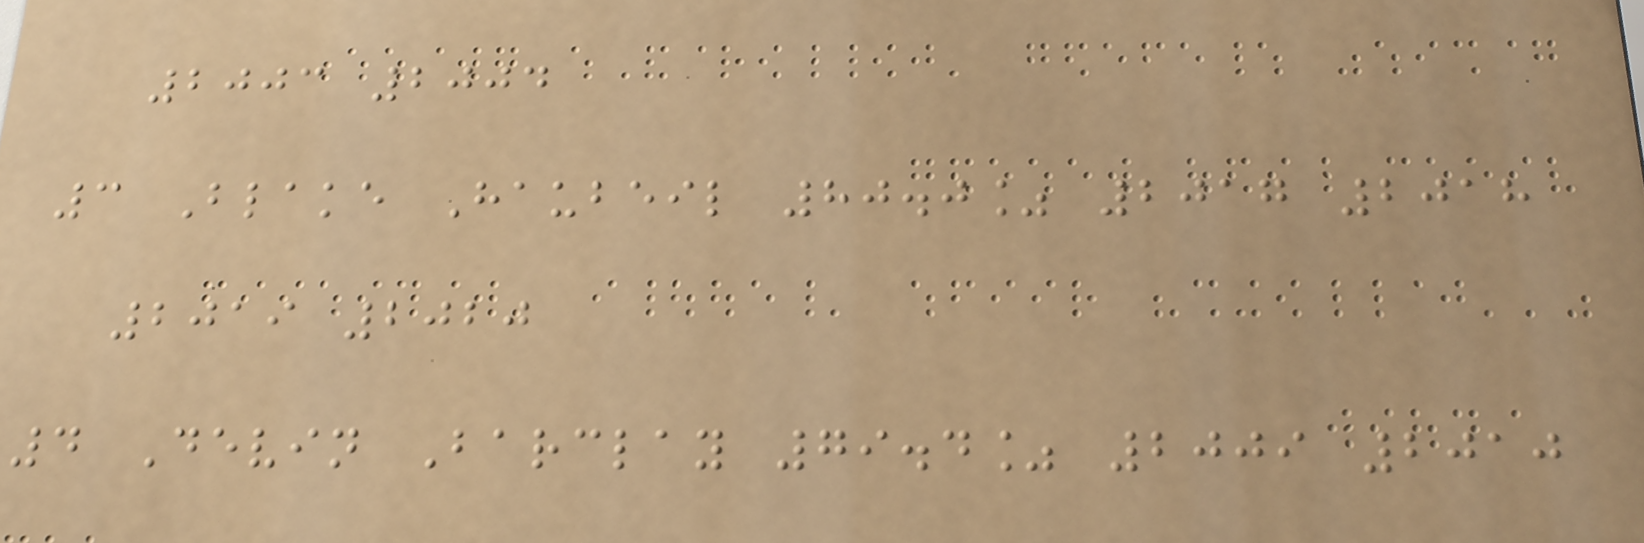2003 2004
3 Blake Haubeil 80.0% 2017 2018
2019 2020
4 Devin Barclay 79.4% 2009 2010
